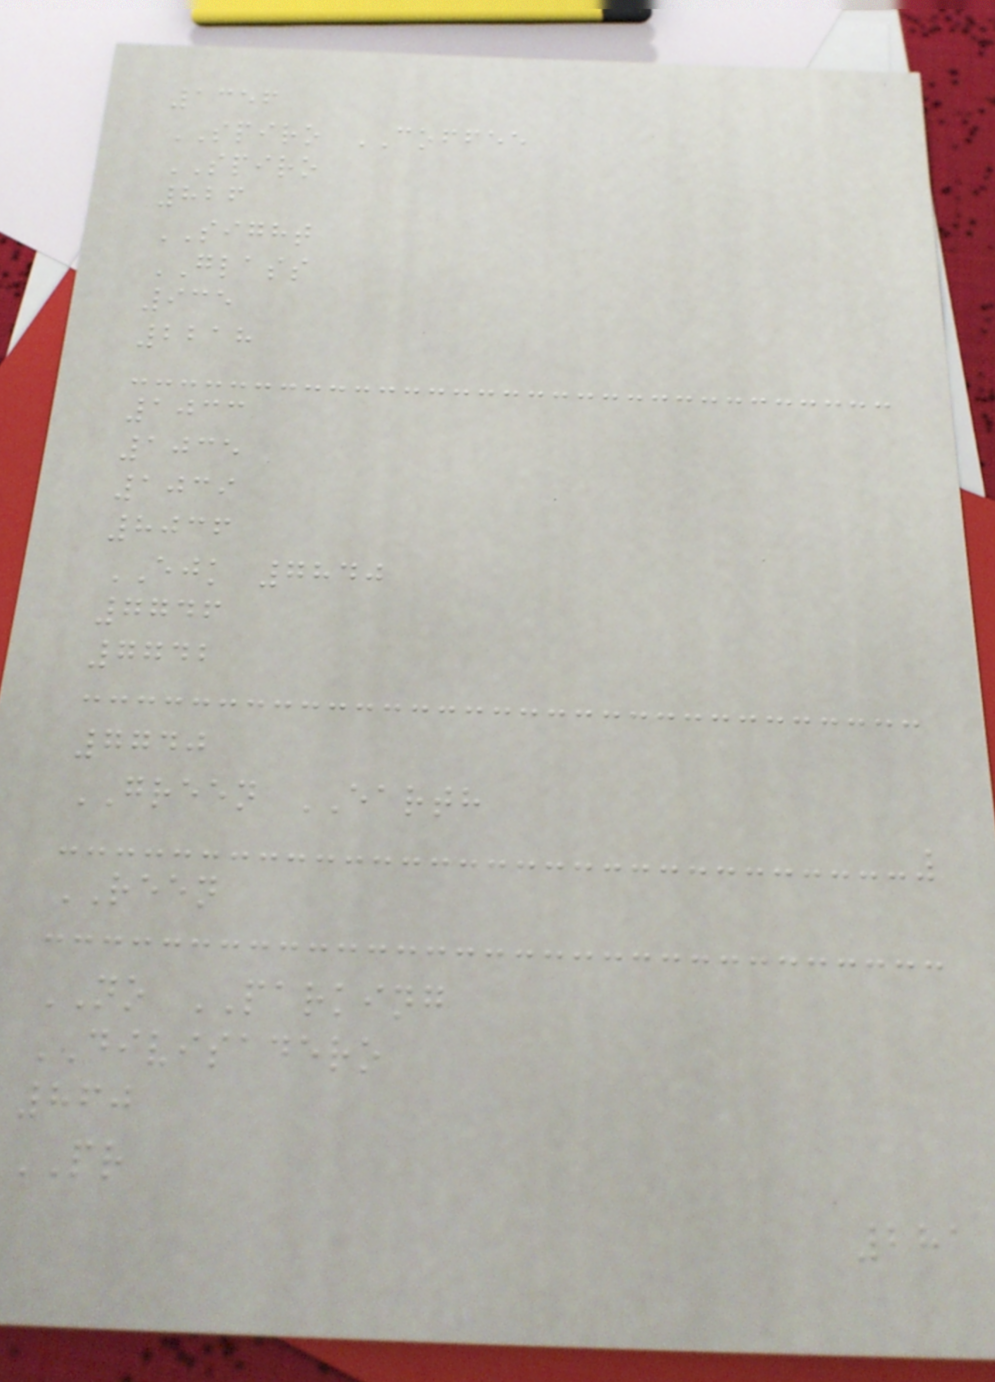1356
SPIRO COFFEE
SPIRO
826
SIGHT
GLASS
935
2218
1033
1035
1039
8036
EJK 7840
7746
7742
7740
GREEN EARTH
REEN
NO PARKING
DIVISADERO
860
PR
281
